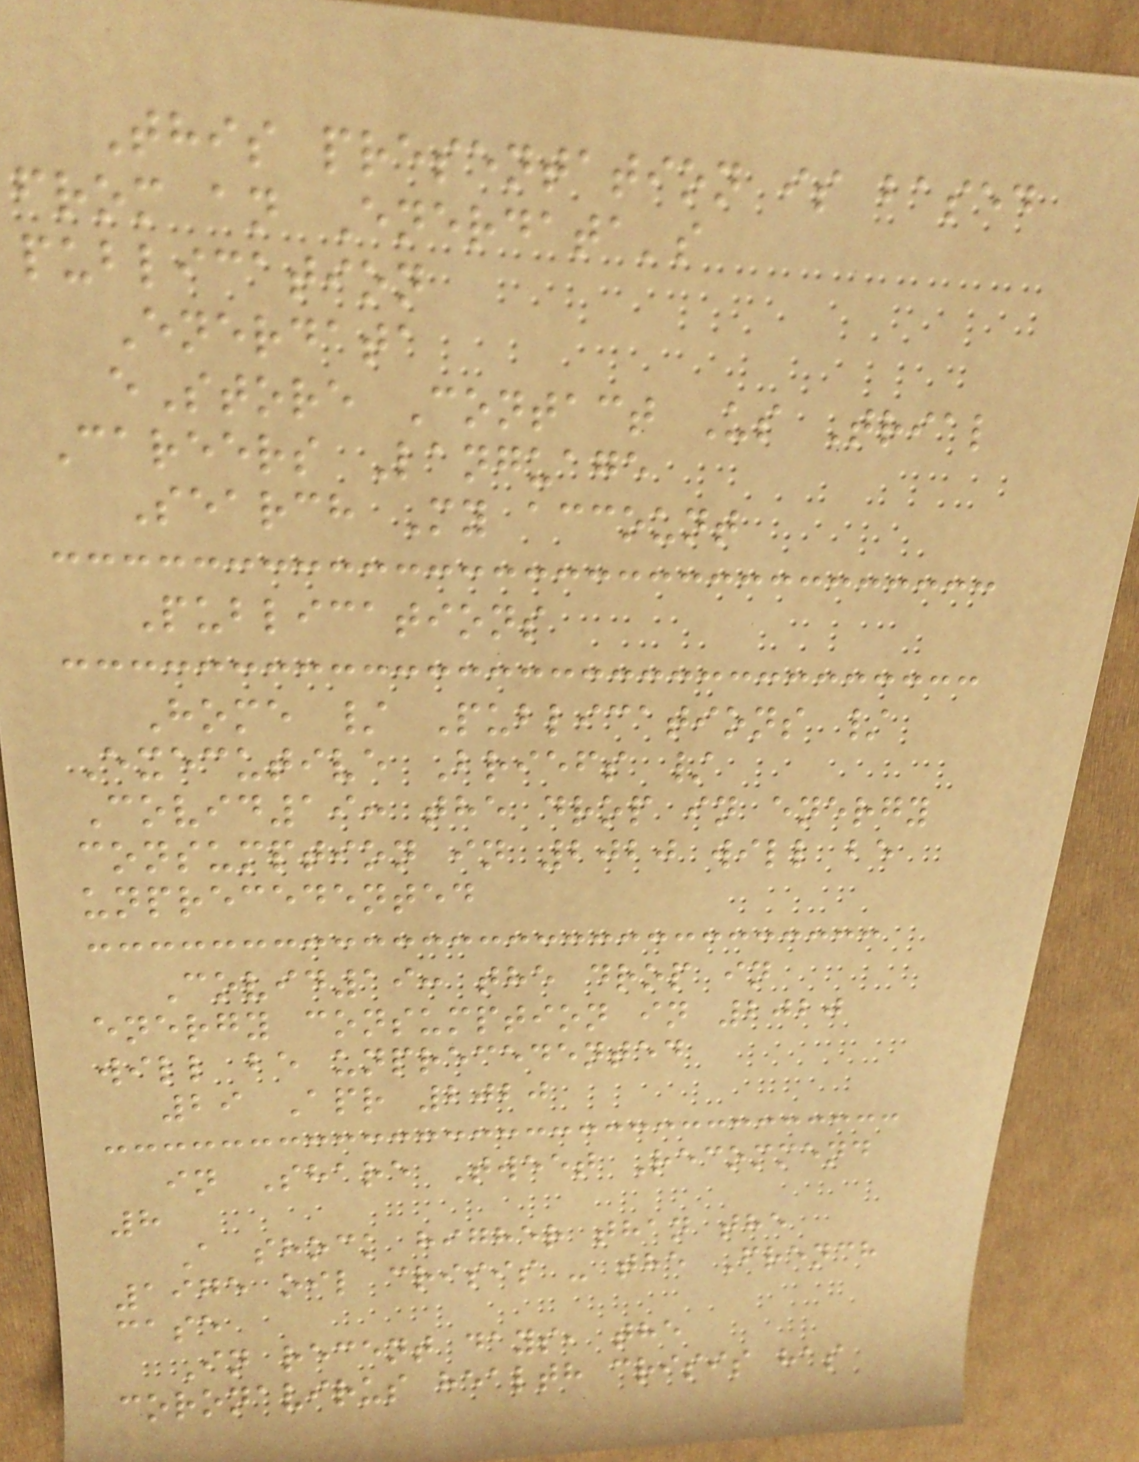This presentation is based
from an Enerdata's
publication
Enerdata
eStore Contact Us Trial
Careers Language
Search My account
Publications
Home / Publications /
Executive Briefs /
Covid19: the drop in energy
consumption in 2020 will be
unprecedented
Covid19: the drop in
energy consumption in 2020
will be unprecedented
29 Apr 2020
in Share Tweet Recommend
8
A shock higher than the
1975 oil crisis - the French
case
In recent days, the
coronavirus health crisis has
